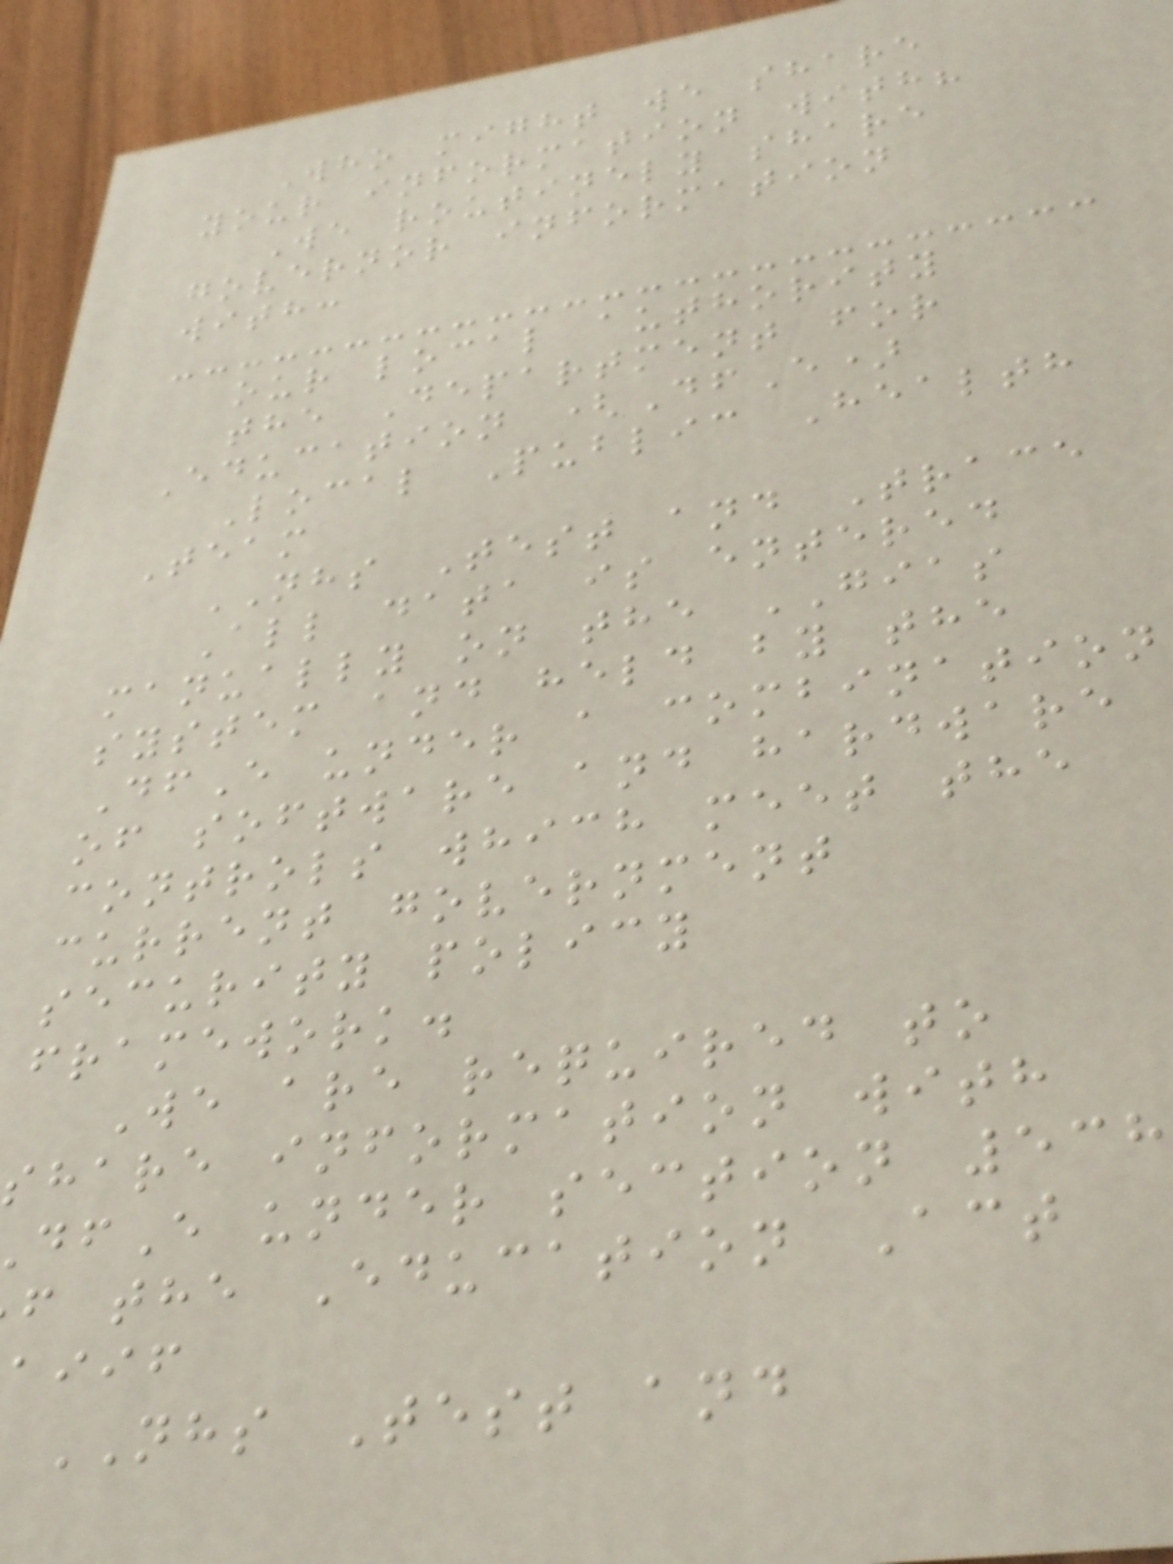Who might we share
your information with?
We routinely share
governor information
with:
our local authority
the Department for
Education (DfE)
Local Public Health
Team
NHS Test and Trace
All data is entered
manually on the GIAS
system and held by the
DfE under a combination
of software and hardware
controls which meet the
current government
security policy
framework.
We are required to
share information with
fE under section 538
f the Education Act
aiif
NHS Test and
